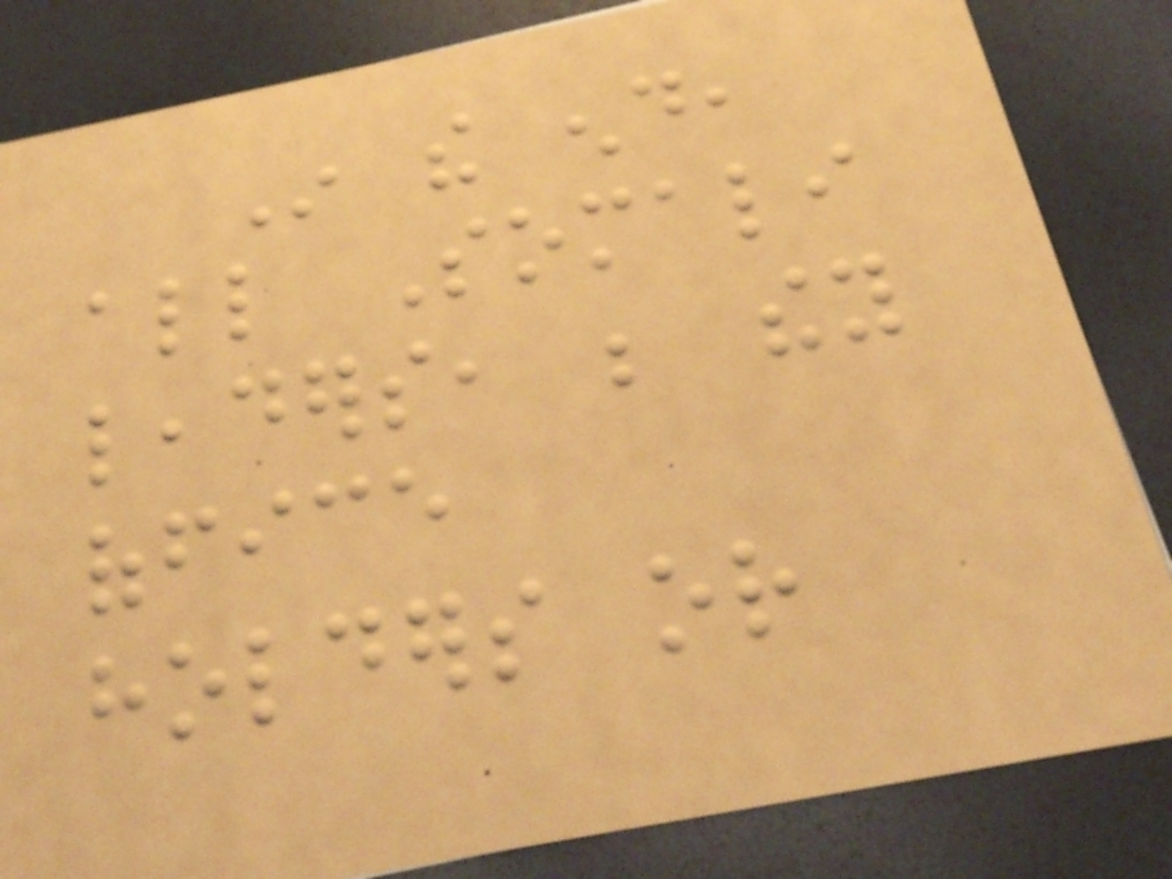In the end,
all Somali
leaders, be they
office
holders or
